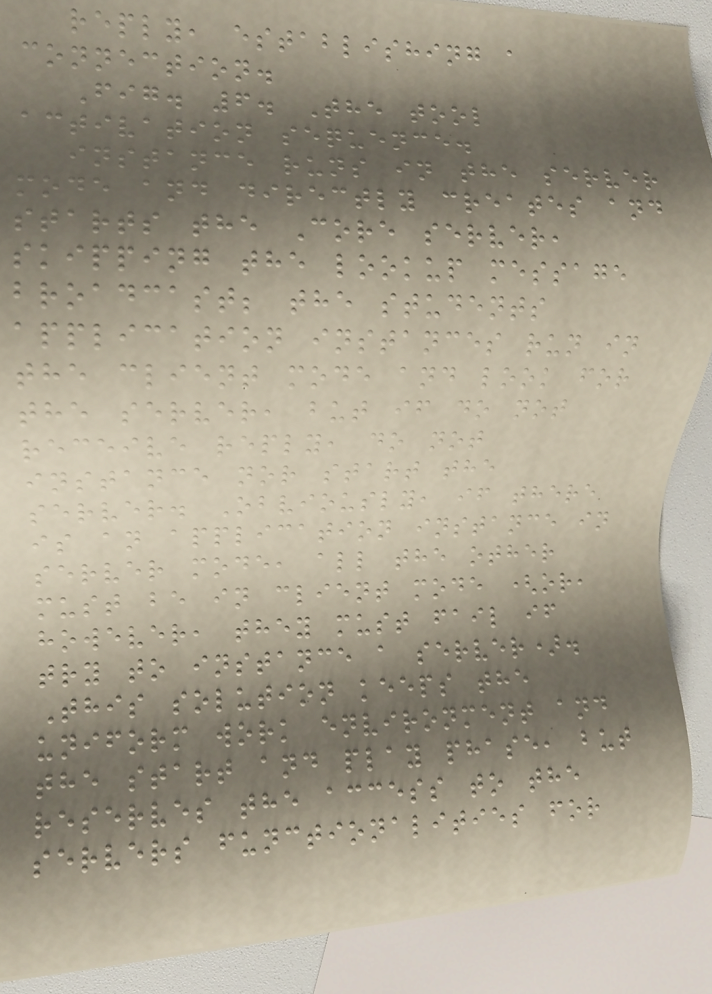reply, establishing a
connection.
Fig. 6. The tool
activation sequence.
instance runs in the server
mode and directly creates and
starts the Core server,
skipping the lookup message
broadcast; the students
application instances run in
the client mode and look for
the server, but if do not
receive reply, do not
instance nor start the
server. Obviously, if there
is an application instance in
server mode, all the other
must be in client mode (or,
however, they must fail if
try to instance a server).
This solution keeps the
uniform work environment and
the start and play phase, but
reserves the access to the
servers functionalities for
